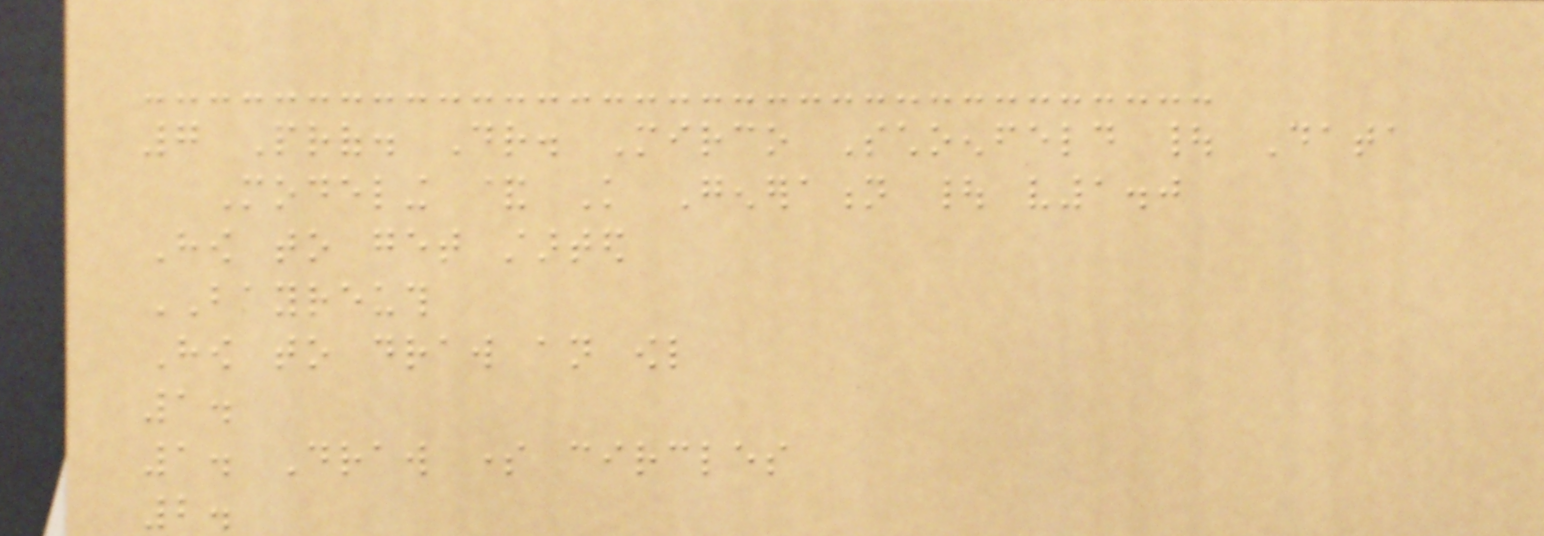7 Prof. Dr. Mirco Schoenfeld | Data
Modeling & Knowledge Generation | v1.0
How to get started
BAYREUTH
How to draw an owl
1.
1. Draw some circles
2.
